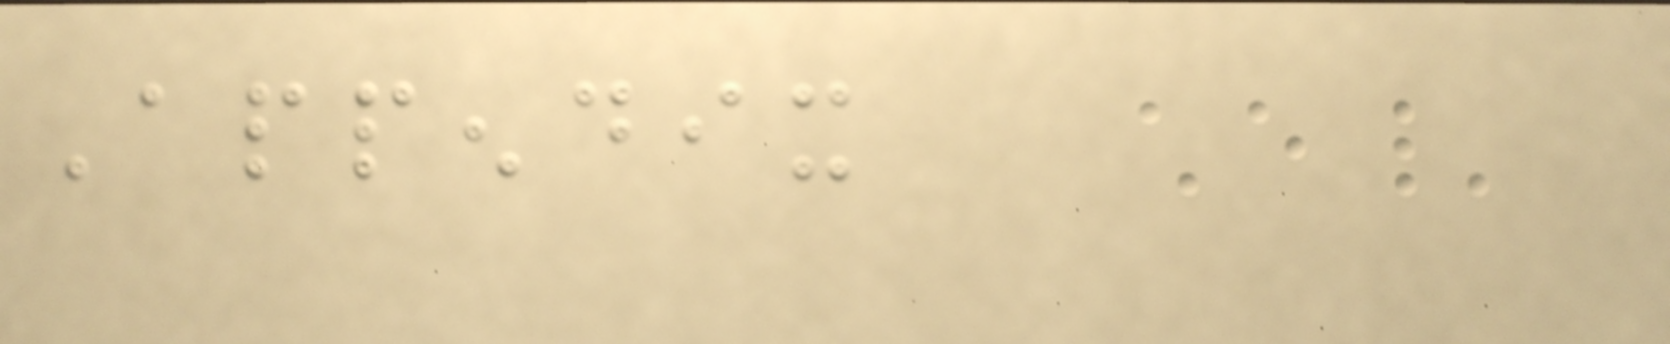Appendix
